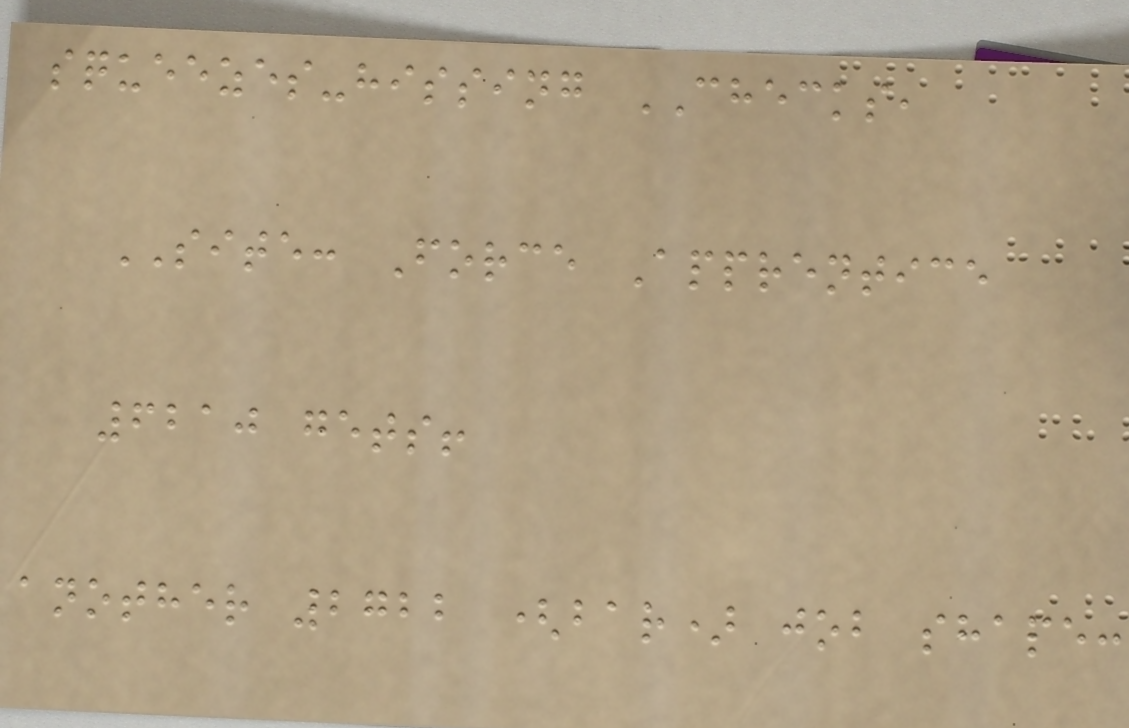squeezes-hissing CHECKS,
SITE: Force Apprentice
6210 gets!
another 2722 (bar) job shape:
